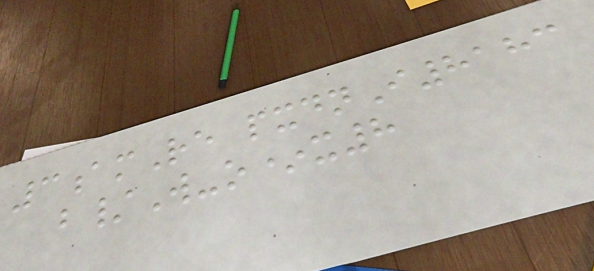3amRe pxdnI8183
b/W-o*x8
